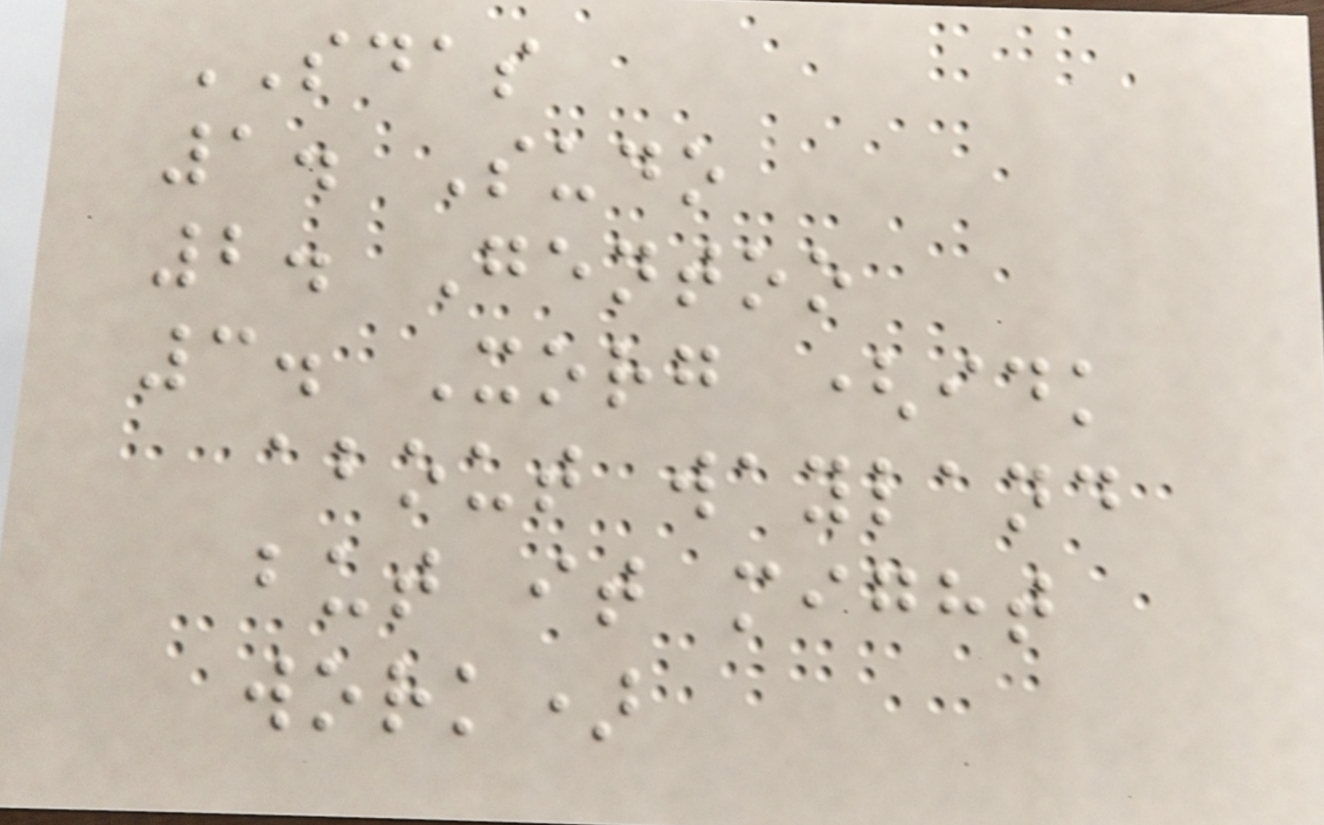SDAS
1. Sudo
2. Gentoo
3. Xorg (idk
about wayland
but it might
work)
